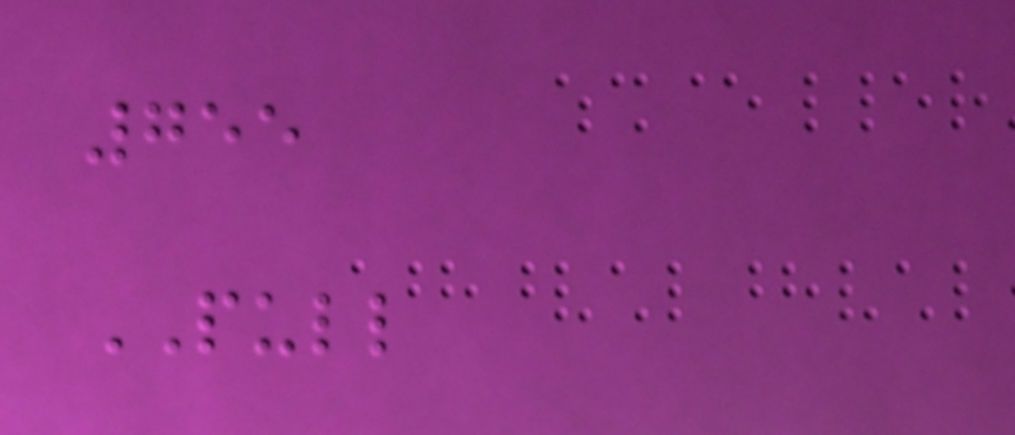755
PULL
